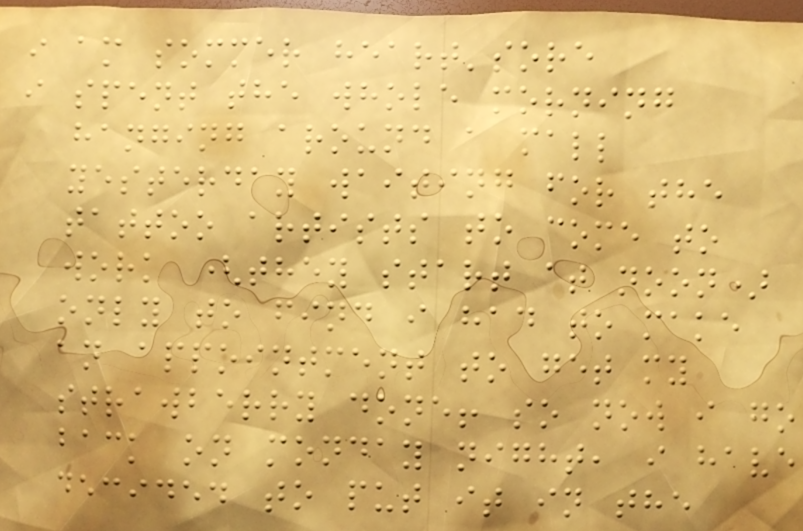i am sommer heart'sore
i spent the whole morning
hanging around a mall
yesterday waiting for the
tattoo artists to come to
work (they start at noon)
only to find i had to make
an appointment to get my
strawberry done! so now i go
back on monday night, i have
decided to put it in the
